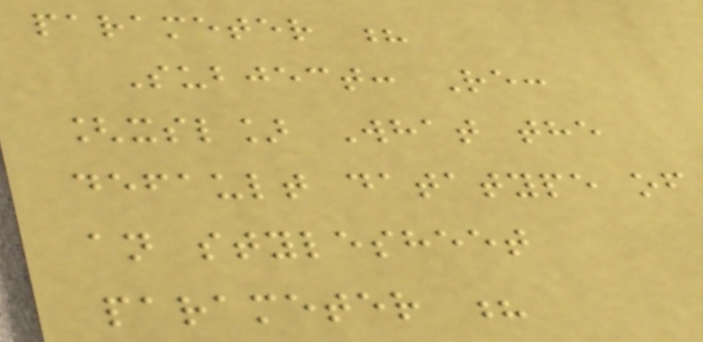parameter ?
Subject: Re:
[xsl] What the
default datatype of
an stylesheet
parameter ?
